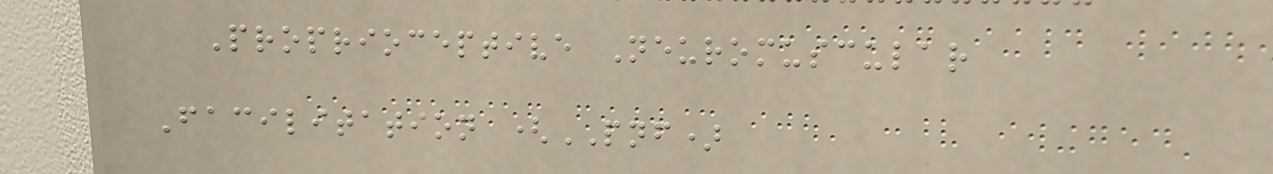Proprioceptive Neuromuscular
Facilitation (PNF)
